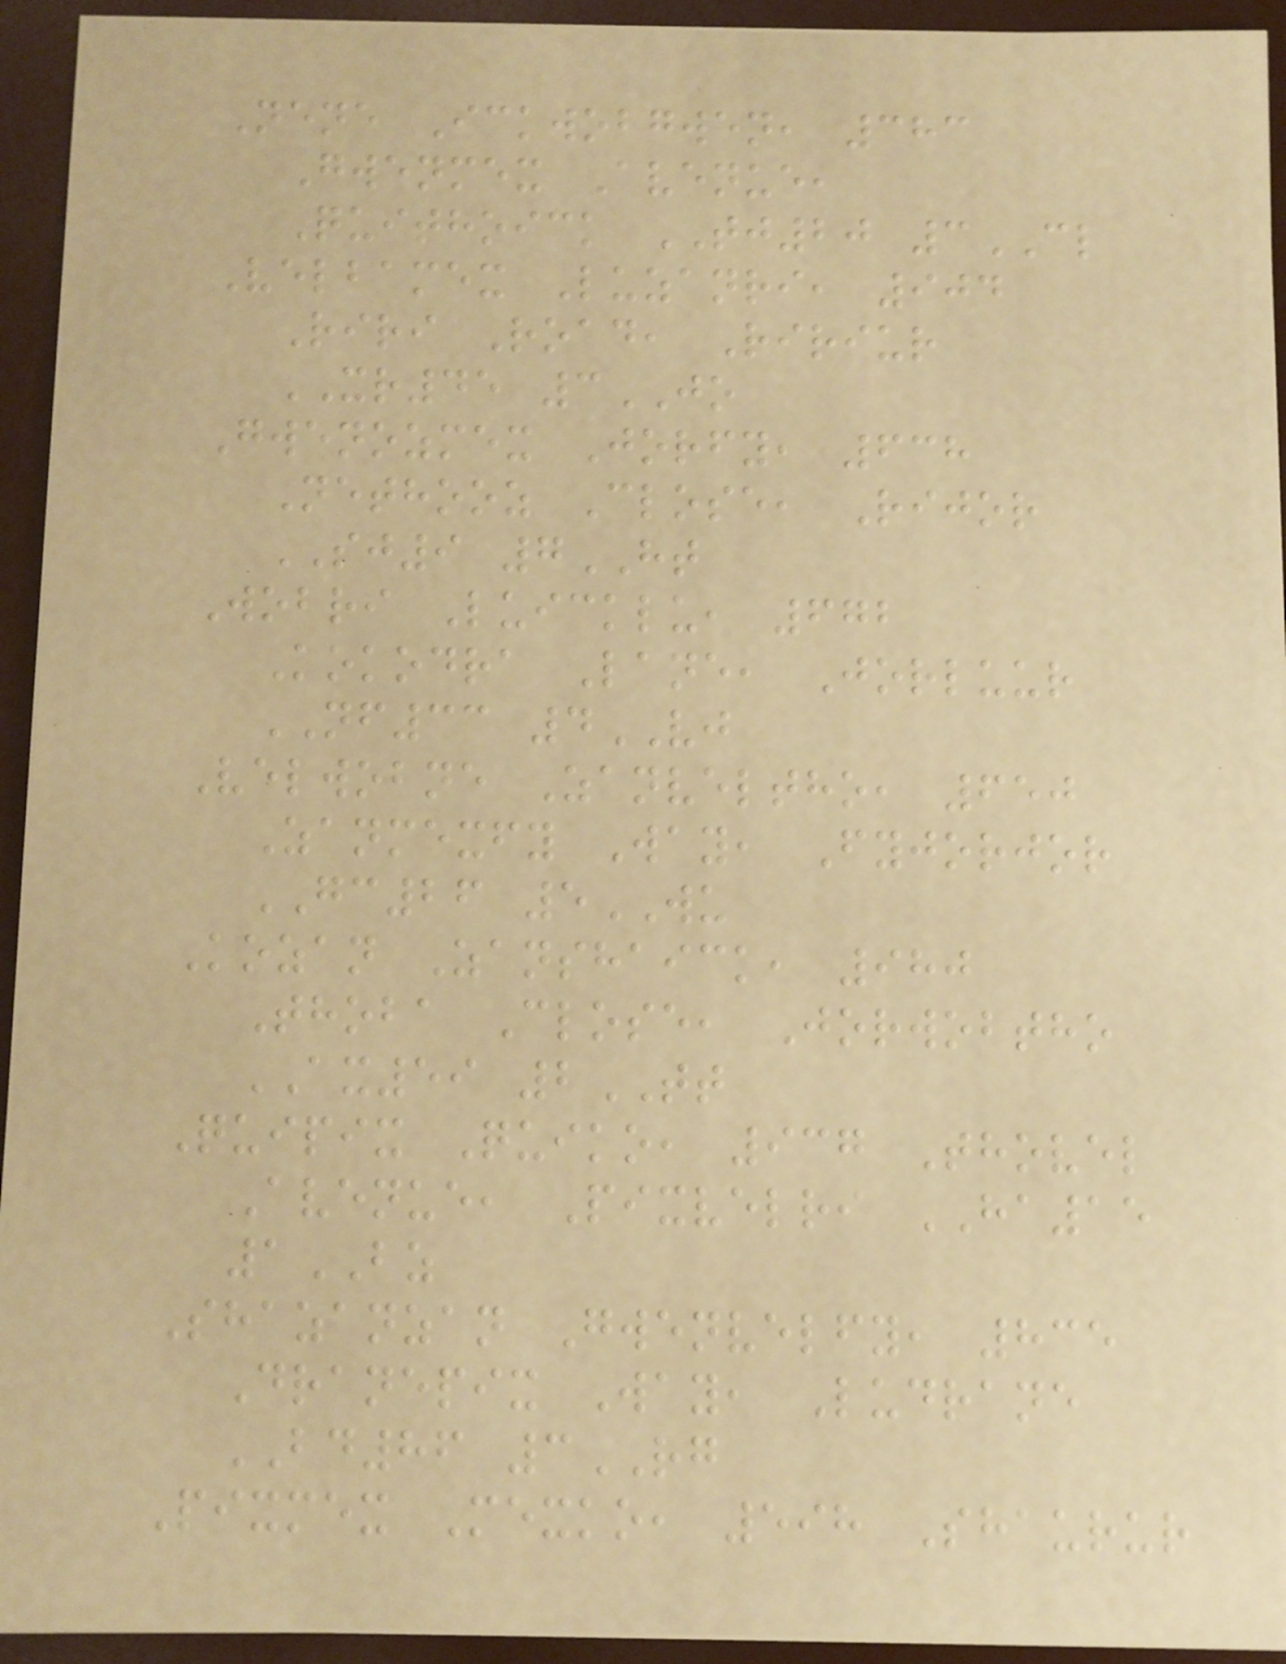Nene Ickwobgwen, 383
Gwenmex Avenue,
Quithoick TJ20 3CL
Velbamex Luzanri, 904
Riri Road, Ririur
XR45 3JO
Gwenozmex Jorfy, 638
Nethooz Close, Rijor
SJ9 7HT
Wobri Luicklu, 672
Kokodra Lane, Jorluur
NF33 4VJ
Velwobne Zanveltho, 650
Zanmexfy Way, Fyjorjor
GC26 5WU
Kozan Zanshaick, 980
Thoba Close, Jorwobtho
AX59 2TT
Quipix Quiko, 937 Thovel
Avenue, Pixvelri HA15
1BZ
Shazanzan Gwenvelfy, 835
Dranepix Way, Ludrane
BD86 3RG
Pixmex Mexko, 598 Shaurur
